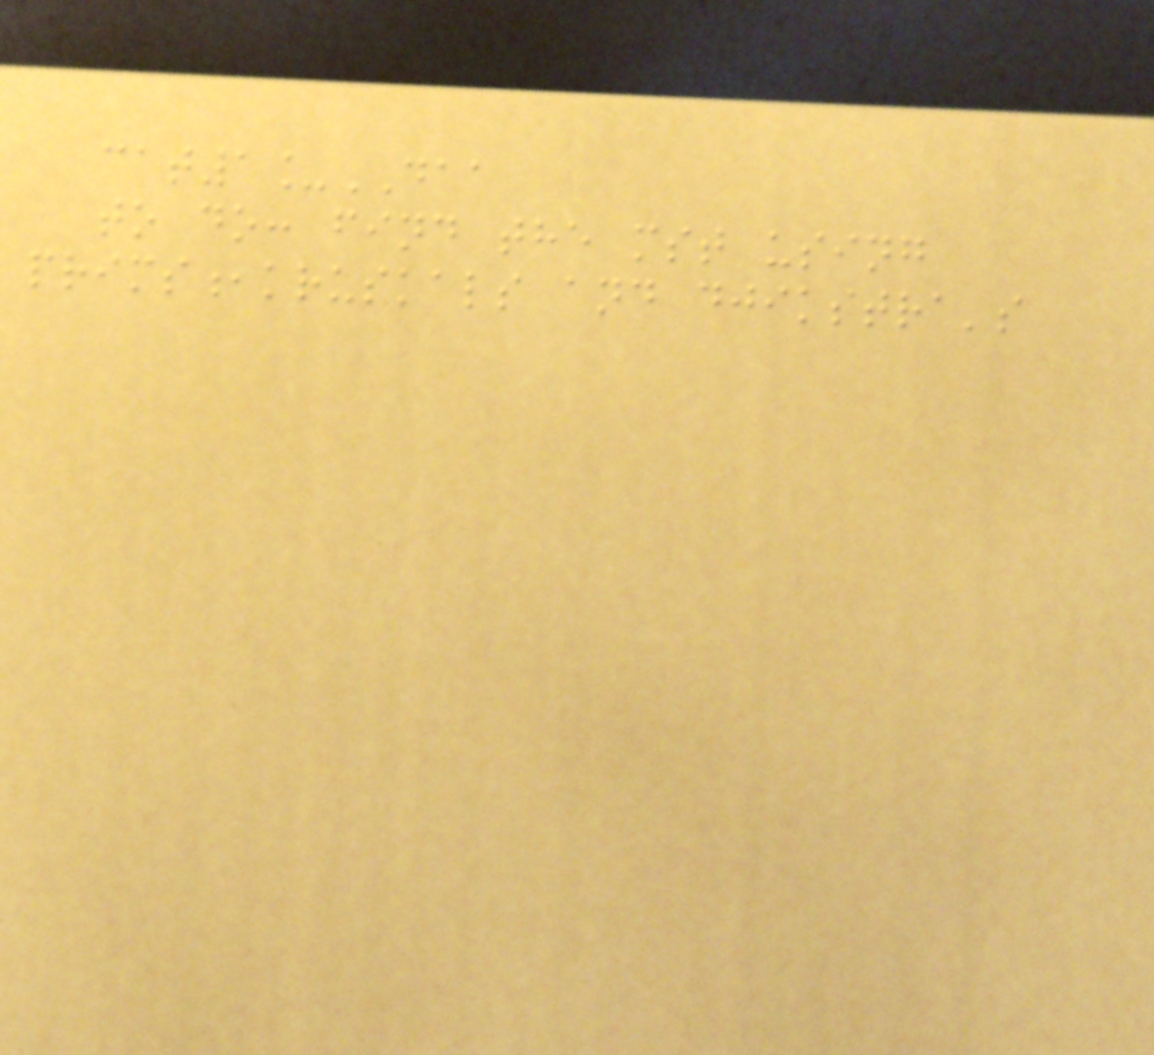cat1_DAA
to do: find the mst using
prims,kruskals and djikstra's
